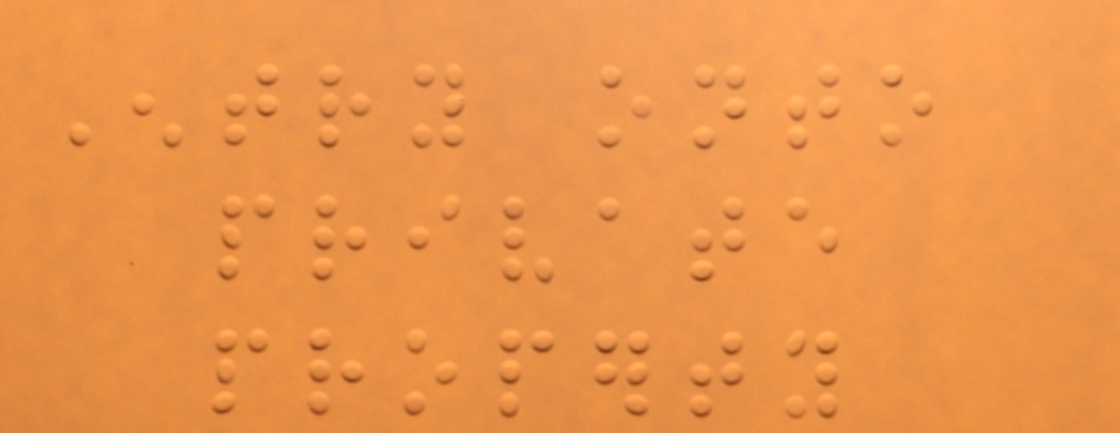Entry onto
private
property
